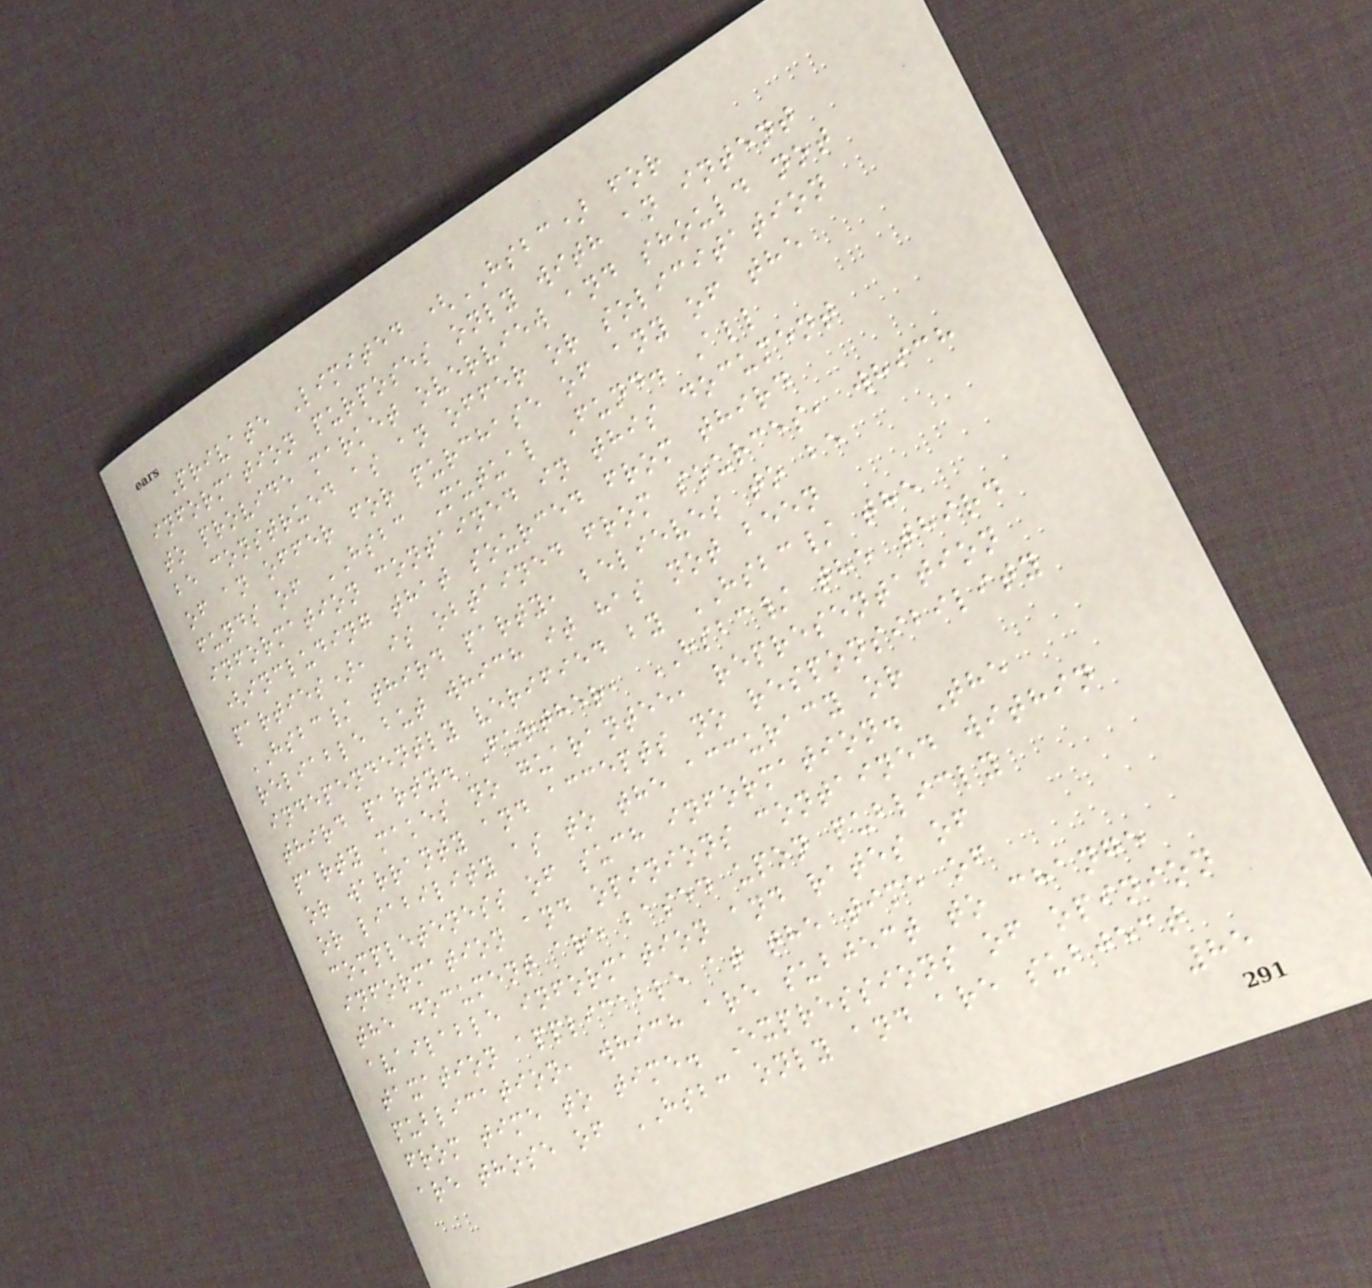Private Limited (HSBC) for
information purposes only with an intent
to provide market overview and should not
be construed as an offer or solicitation
of an offer for purchase of any of the
funds of HSBC Mutual Fund. All
information contained in this document
(including that sourced from third
parties), is obtained from sources, which
HSBC/ third party, believes to be
reliable but which it has not been
independently verified by HSBC/ the
third party. Further, HSBC/ the third
party makes no guarantee, representation
or warranty and accepts no responsibility
or liability as to the accuracy or
completeness of such information. The
information and opinions contained within
the document are based upon publicly
available information and rates of
taxation applicable at the time of
publication, which are subject to change
from time to time. Expressions of opinion
are those of HSBC only and are subject
85
